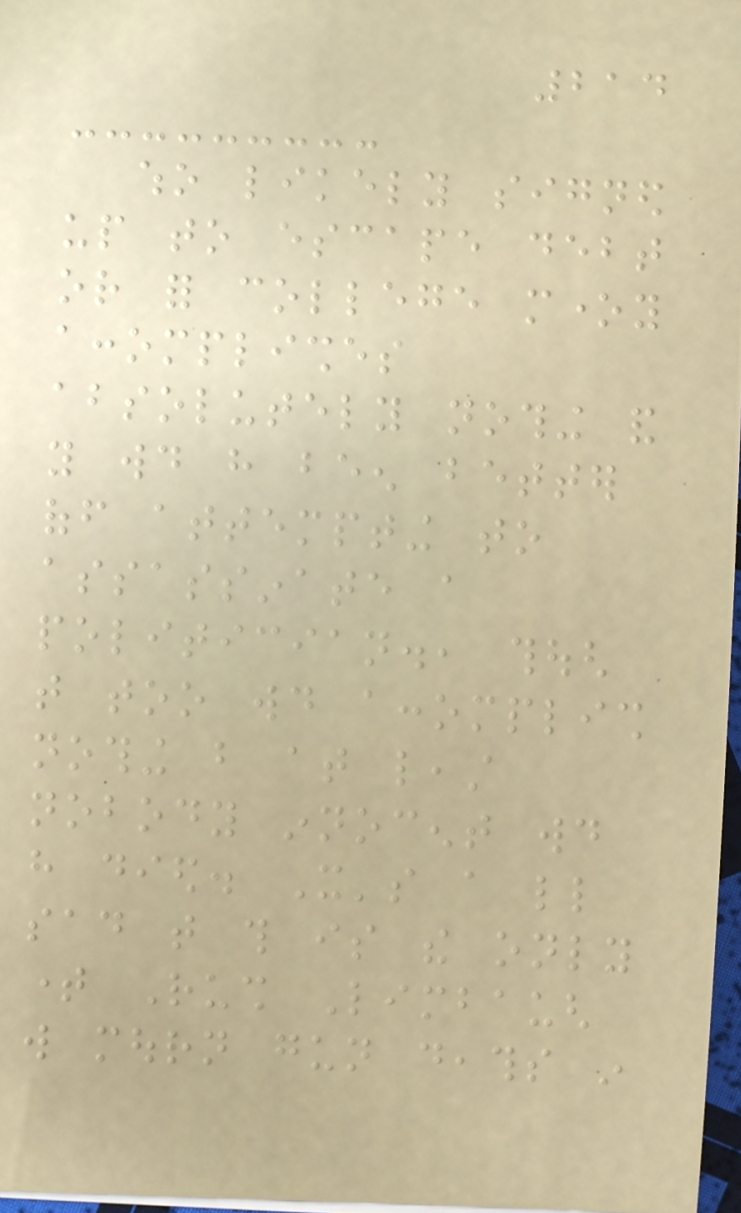214
who likely signed
up to escape debt
or for college money
accomplishes
absolutely nothing and
you would have been better
off attempting to
assassinate a
politician., though
that too would accomplish
nothing but at least
nobody innocent would
have died. It's a little
sad that this is the only
time Rush Limbaugh
will mourn gun deaths in
